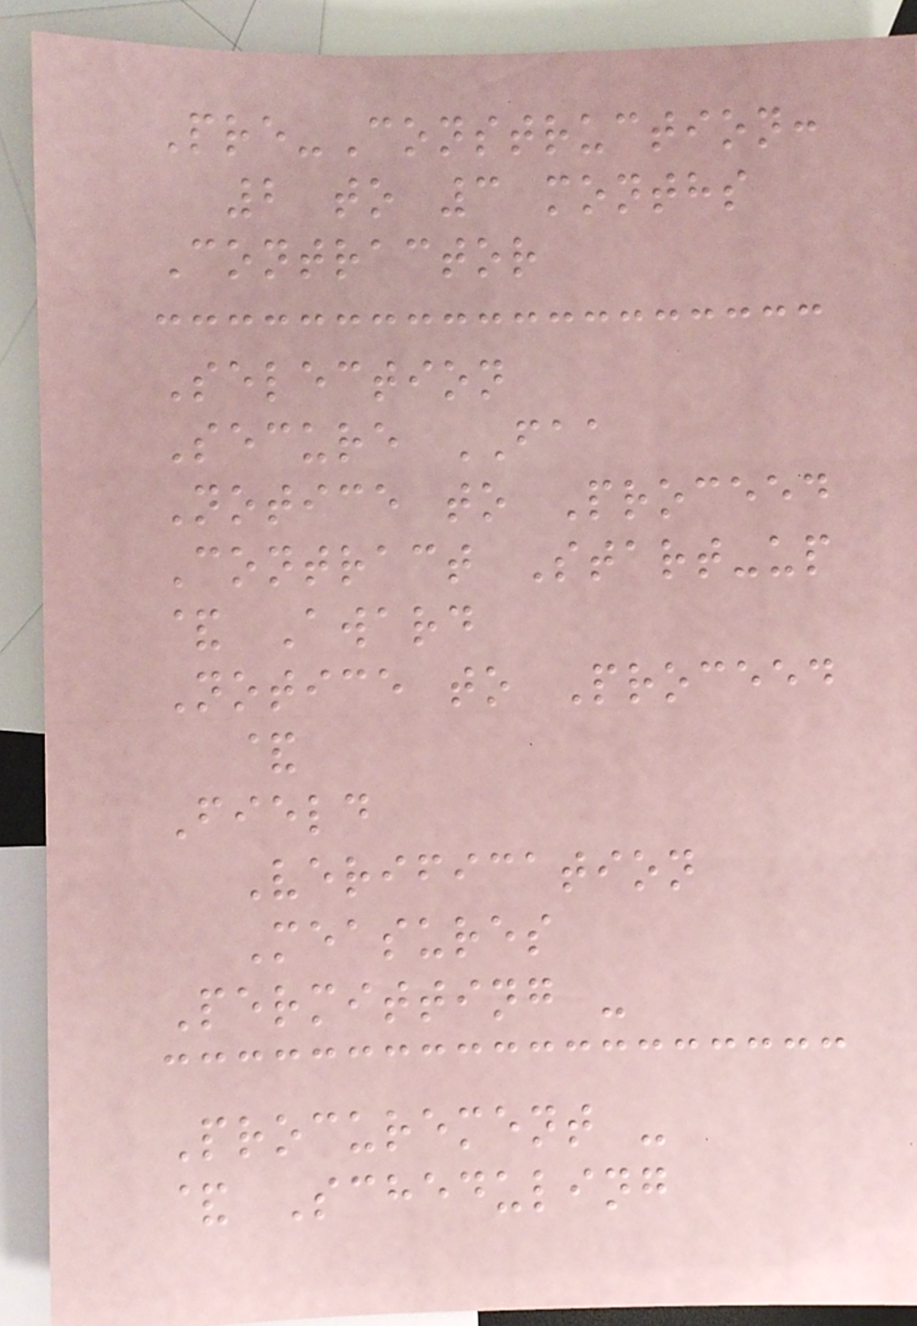Pre-Construction:
2 to 3 months
Contractor
Selection
Secure FAA
Notice to Proceed
Contract Start-up
& Award
Notice to Proceed
&
Field
Verification
Measures
Permitting -
Procurement -
& Scheduling
